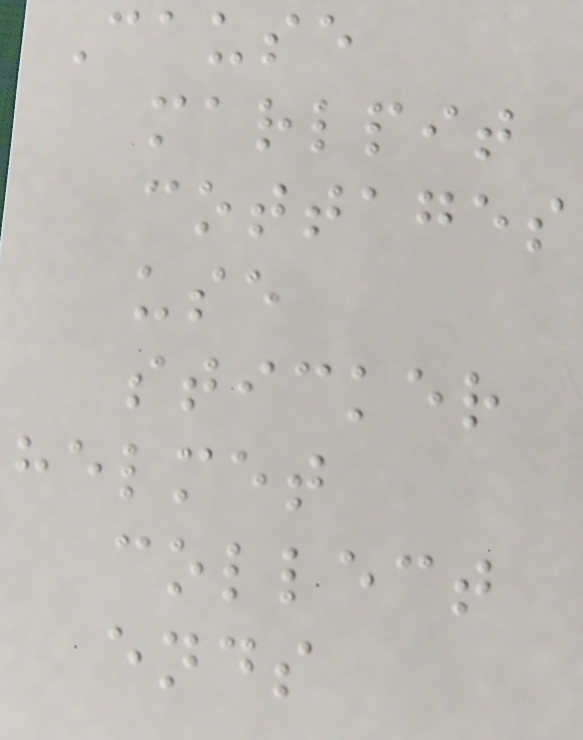Cause
marlpit
cottages
use
sticker
helmet
collect
ends
